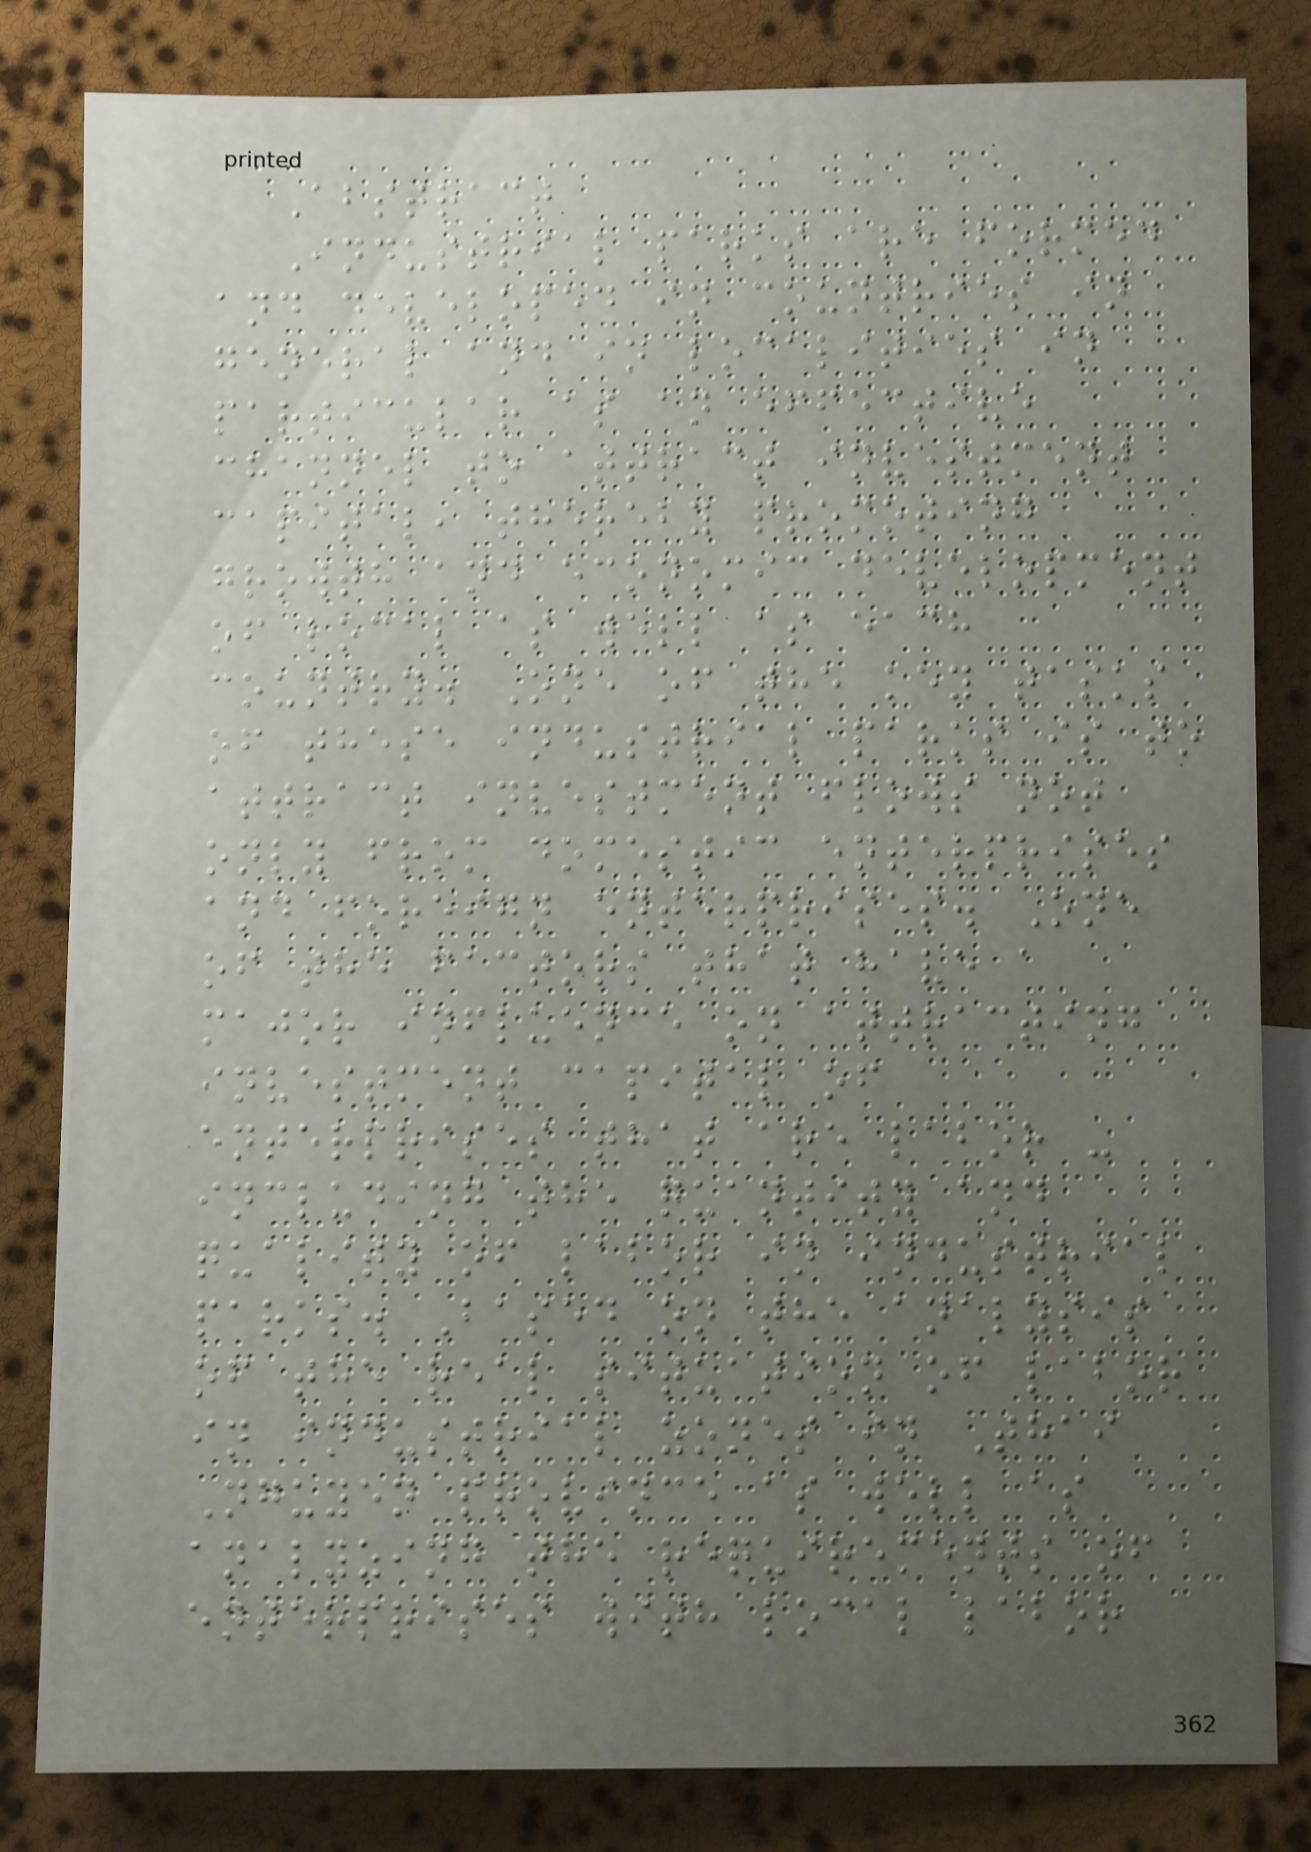Abstract
Industrial parks are formed
and developed in countries in
general and in localities in
particular as an effective
channel to attract investment
capital, thereby promoting
growth and economic development
of local as well as each
country. One of the key tasks
of these industrial parks is to
attract investment flows not
only from domestic enterprises
and foreign enterprises. One
of the factors that have a
major influence on attracting
investment capital of
enterprises that are labor -
including the quantity and
quality of labor in industrial
parks. Based on the analysis
of the real situation of labor
in industrial zones in Thai
Nguyen province as well as
analyzing the requirements of
enterprises with local labor
